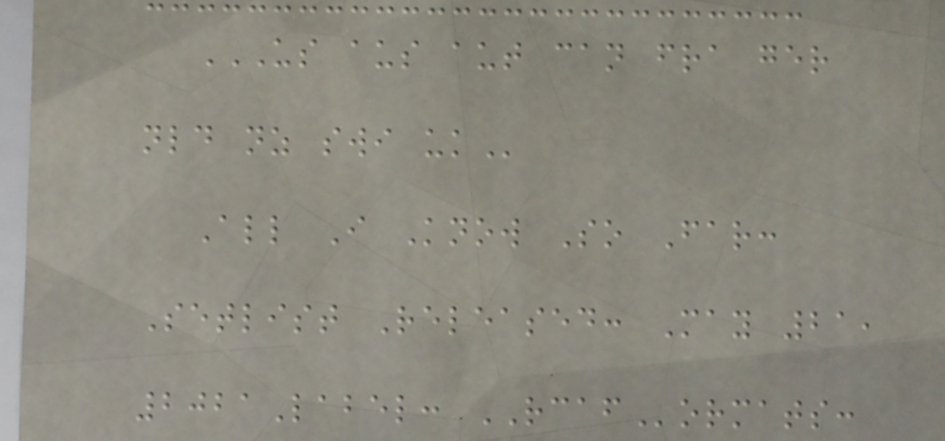US AUS AUT CAN FRA GER
NLD NZ SWI UK
All I Know So Far:
Setlist Released: May 21,
2021Label: RCAFormats:
